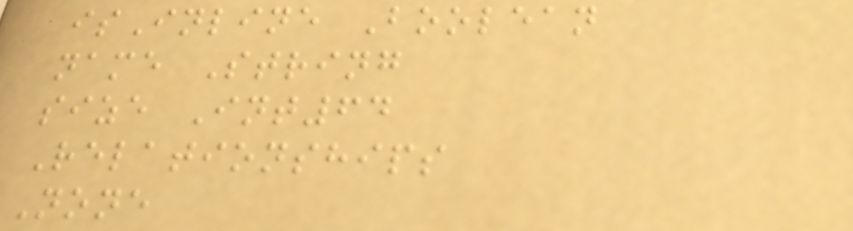isInline Boolean
name String
size Int64
Relationships
None
